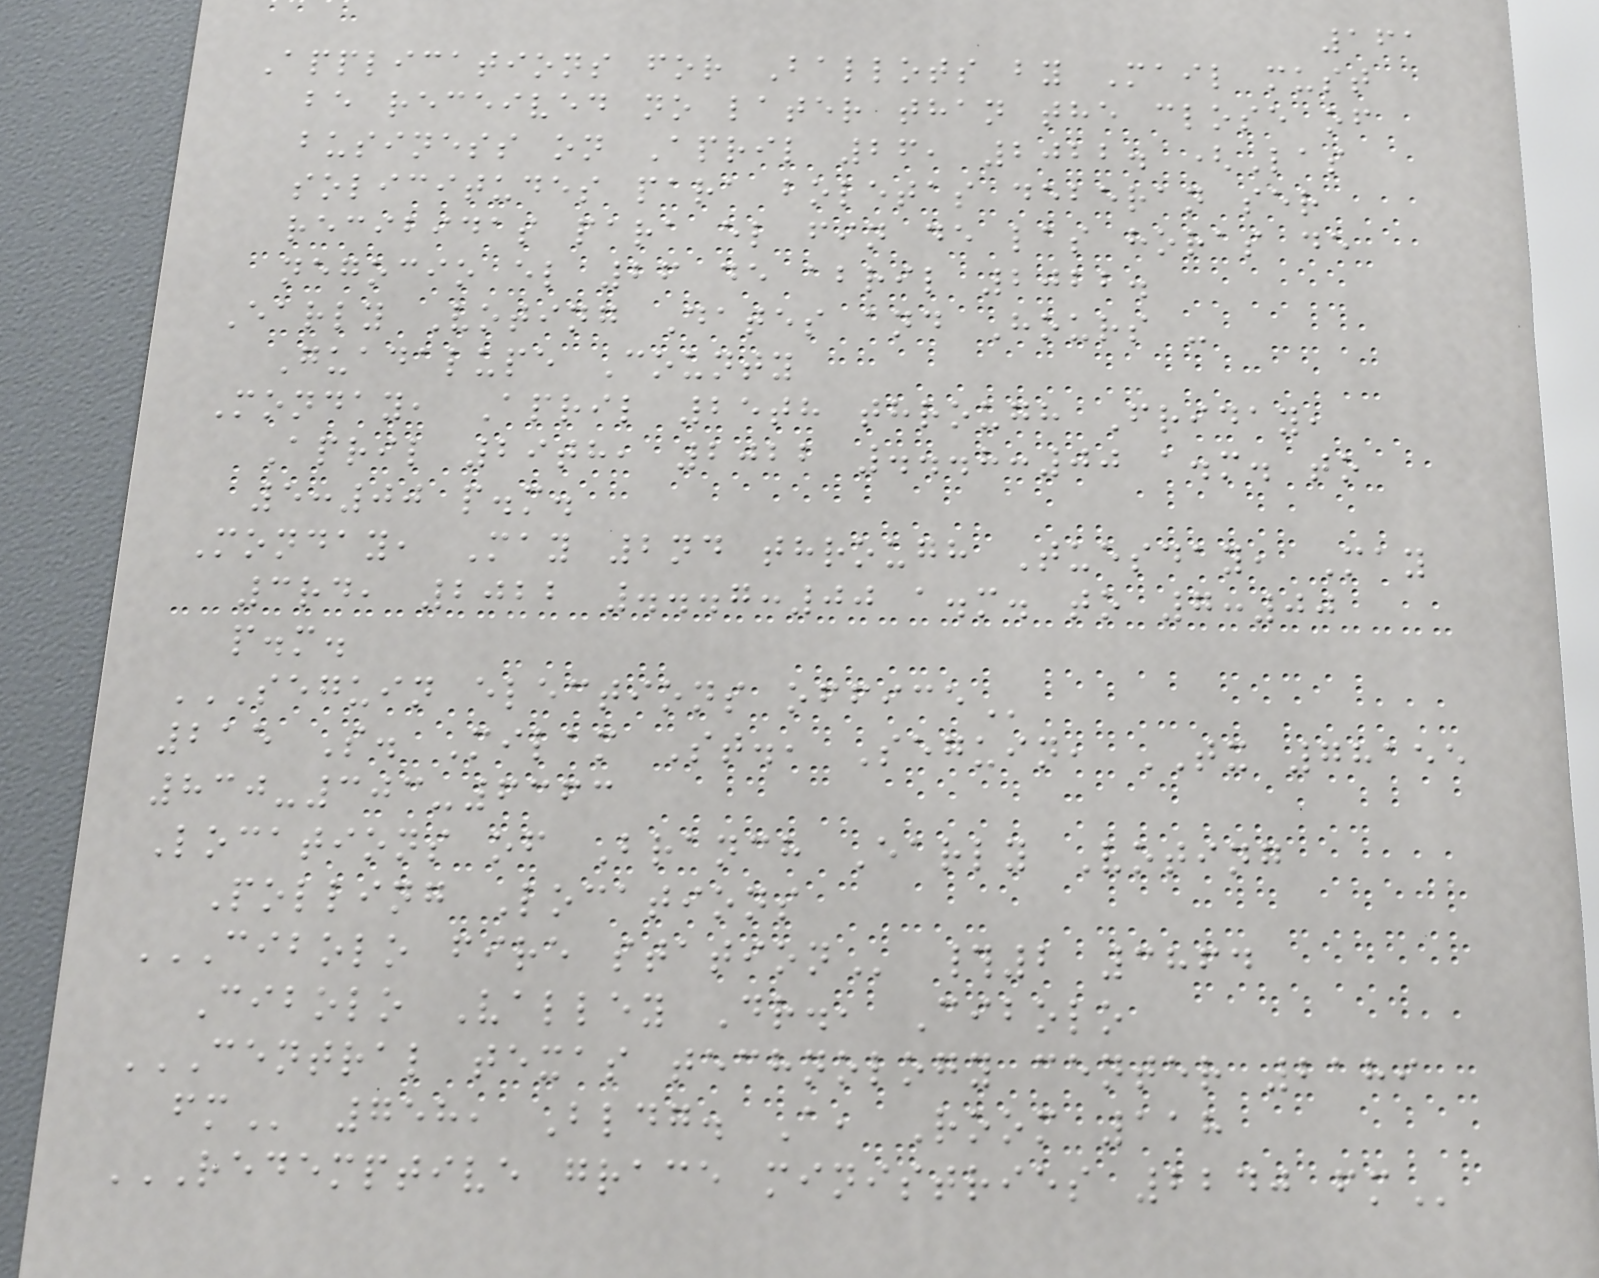161
Applications for Ballots by Mail must
be received no later than the close of
business on April 26, 2022. (Las
solicitudes para boletas deberan ser
recibidas para el fin de las horas de
negocio el 26 de abril 2022.
Early Voting Dates and Hours -
Guadalupe County
Monday, April 25th through Friday,
April 29th, 2022 ...8:00 a.m. to
5:00 p.m.
Monday, May 2nd through Tuesday, May
3rd, 2022 ...7:00 a.m. to 7:00
p.m.
SEGUIN ELECTIONS OFFICE
215 S. Milam St., Seguin, TX 78155
830-303-6363
Locations of Branch Early Voting
Polling Locations
CIBOLO FIRE STATION #2 3864
Cibolo Valley Dr., Cibolo
CENTRAL TEXAS TECHNOLOGY CENTER 2189
FM 758, Bldg. A, Room 118
REDEMPTIVE GRACE MINISTRIES 2240 FM
